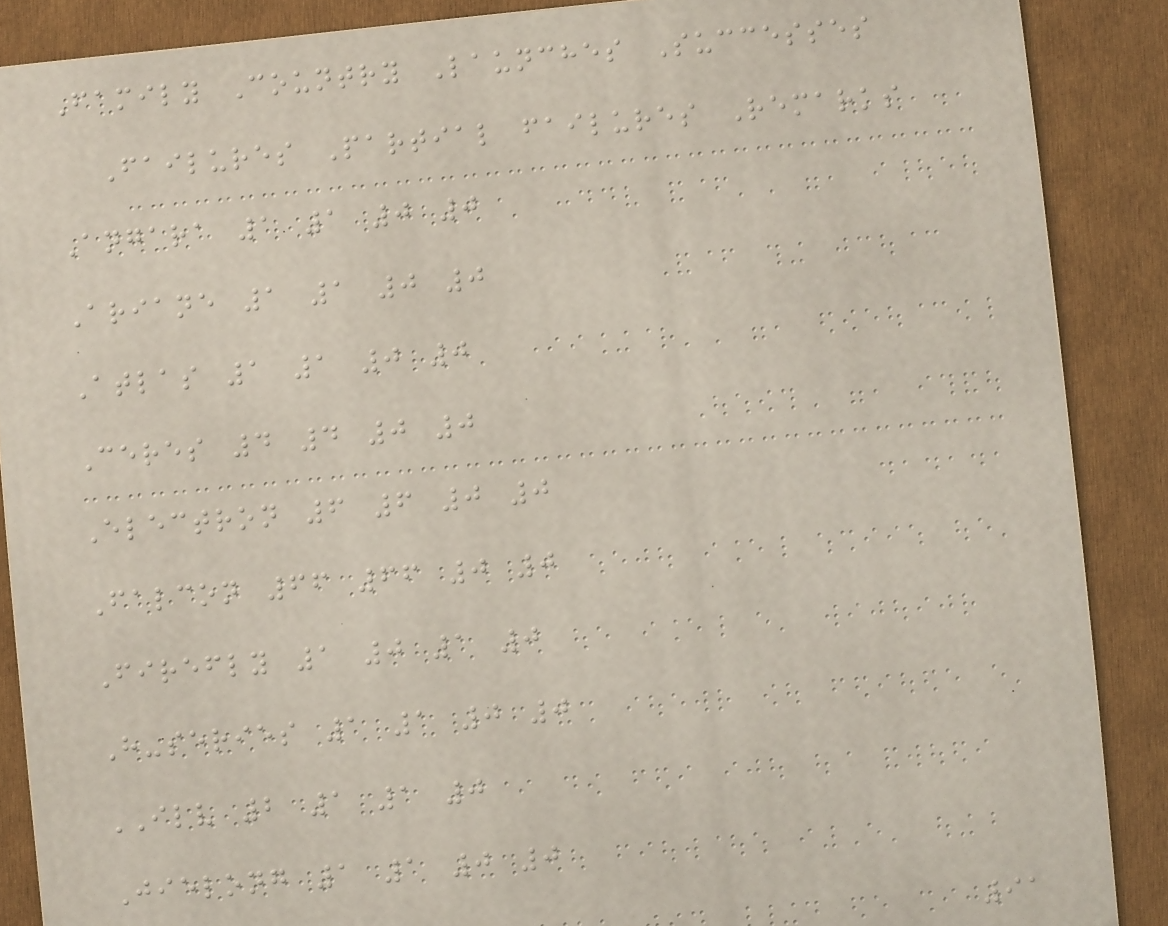Family Country Launches Successes
Failures Partial failures Remarks
Angara 1 1 0 0
Ariane 1 1 0 0
Atlas 1 1 0 0
Ceres 4 4 0 0
Electron 6 6 0 0
Falcon 66 66 0 0
Firefly 1 0 1 0
H-series 1 1 0 0
ILV 2 1 1 0
Jielong 1 1 0 0
91
